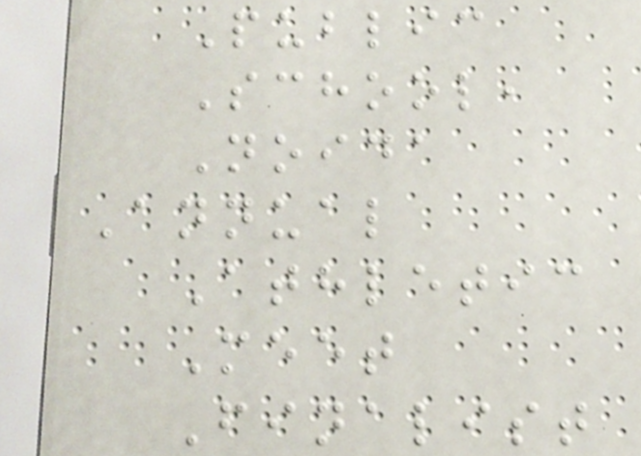Public
School,
Noida
Annual
Athletic
Meet
Finalist
